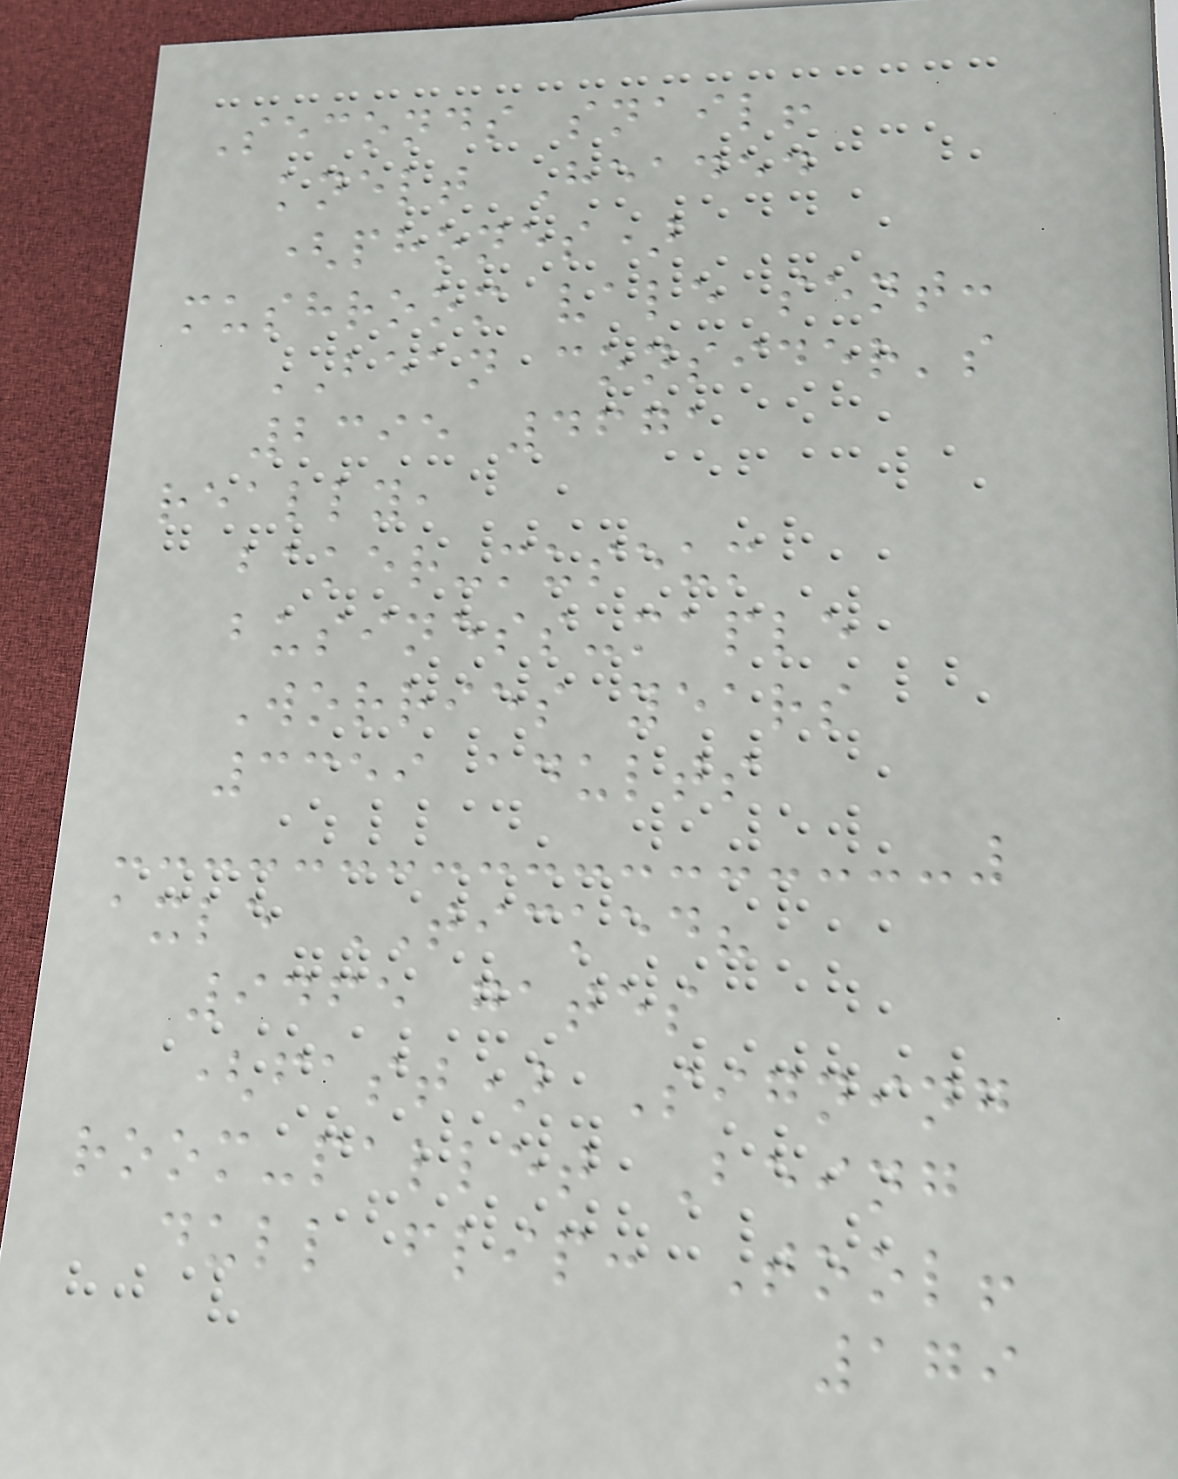Seconds snail!
knelt Headed
(phones)
mushroom vale sent:
BEAN consider's
2395 4671
really,
baker-museum
business-maple
Worries years
3359 adults
axle TICKED?
9465 gates
(fast) Signing
room-pallet Being
dull flip: Tool!
179
